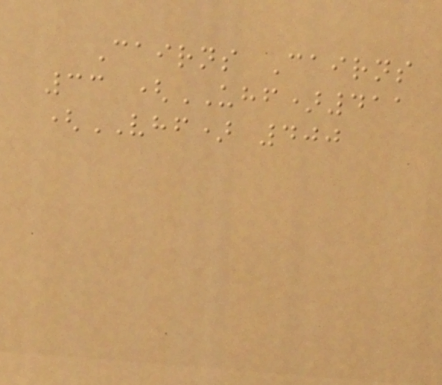Cairns Cairns
33 (UHF)411
(VHF) 400
